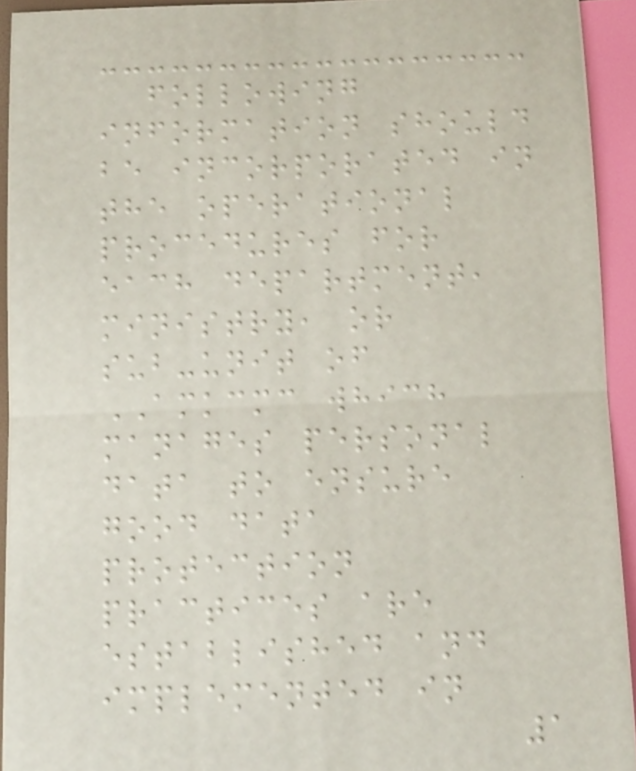following
information should
be incorporated in
the operational
procedures for
each department,
ministry, or
sub-unit of
AMKCMC which
manages personal
data to ensure
good data
protection
practices are
established and
implemented in
1
